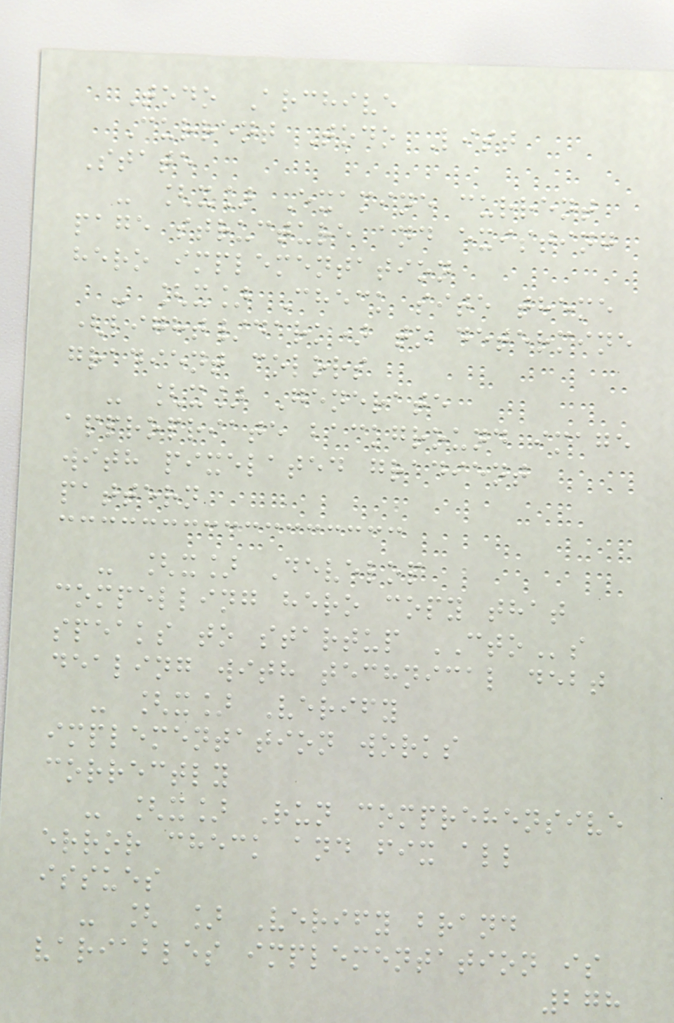Todo Archive
Current Todo List
State
- [x] Examine current
page structure and existing
hero implementation
- [x] Check site theme
(light/dark) to determine
gradient colors
- [x] Generate
appropriate background image
with pixelated gradient
pattern
- [x] Develop
compelling hero copy that
speaks to startup CTOs
dealing with technical debt
- [x] Verify
implementation works
correctly
- [x] Run comprehensive
error check and fix all
issues
- [ ] Verify brand
variables implementation is
278
